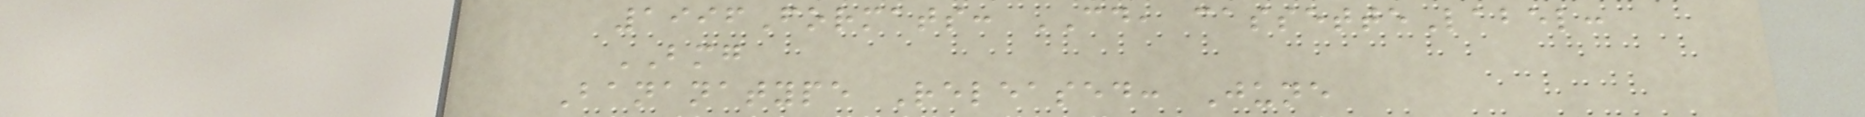1996Formats: CD, cassetteLabel:
BMG
Bananatype Released: June
